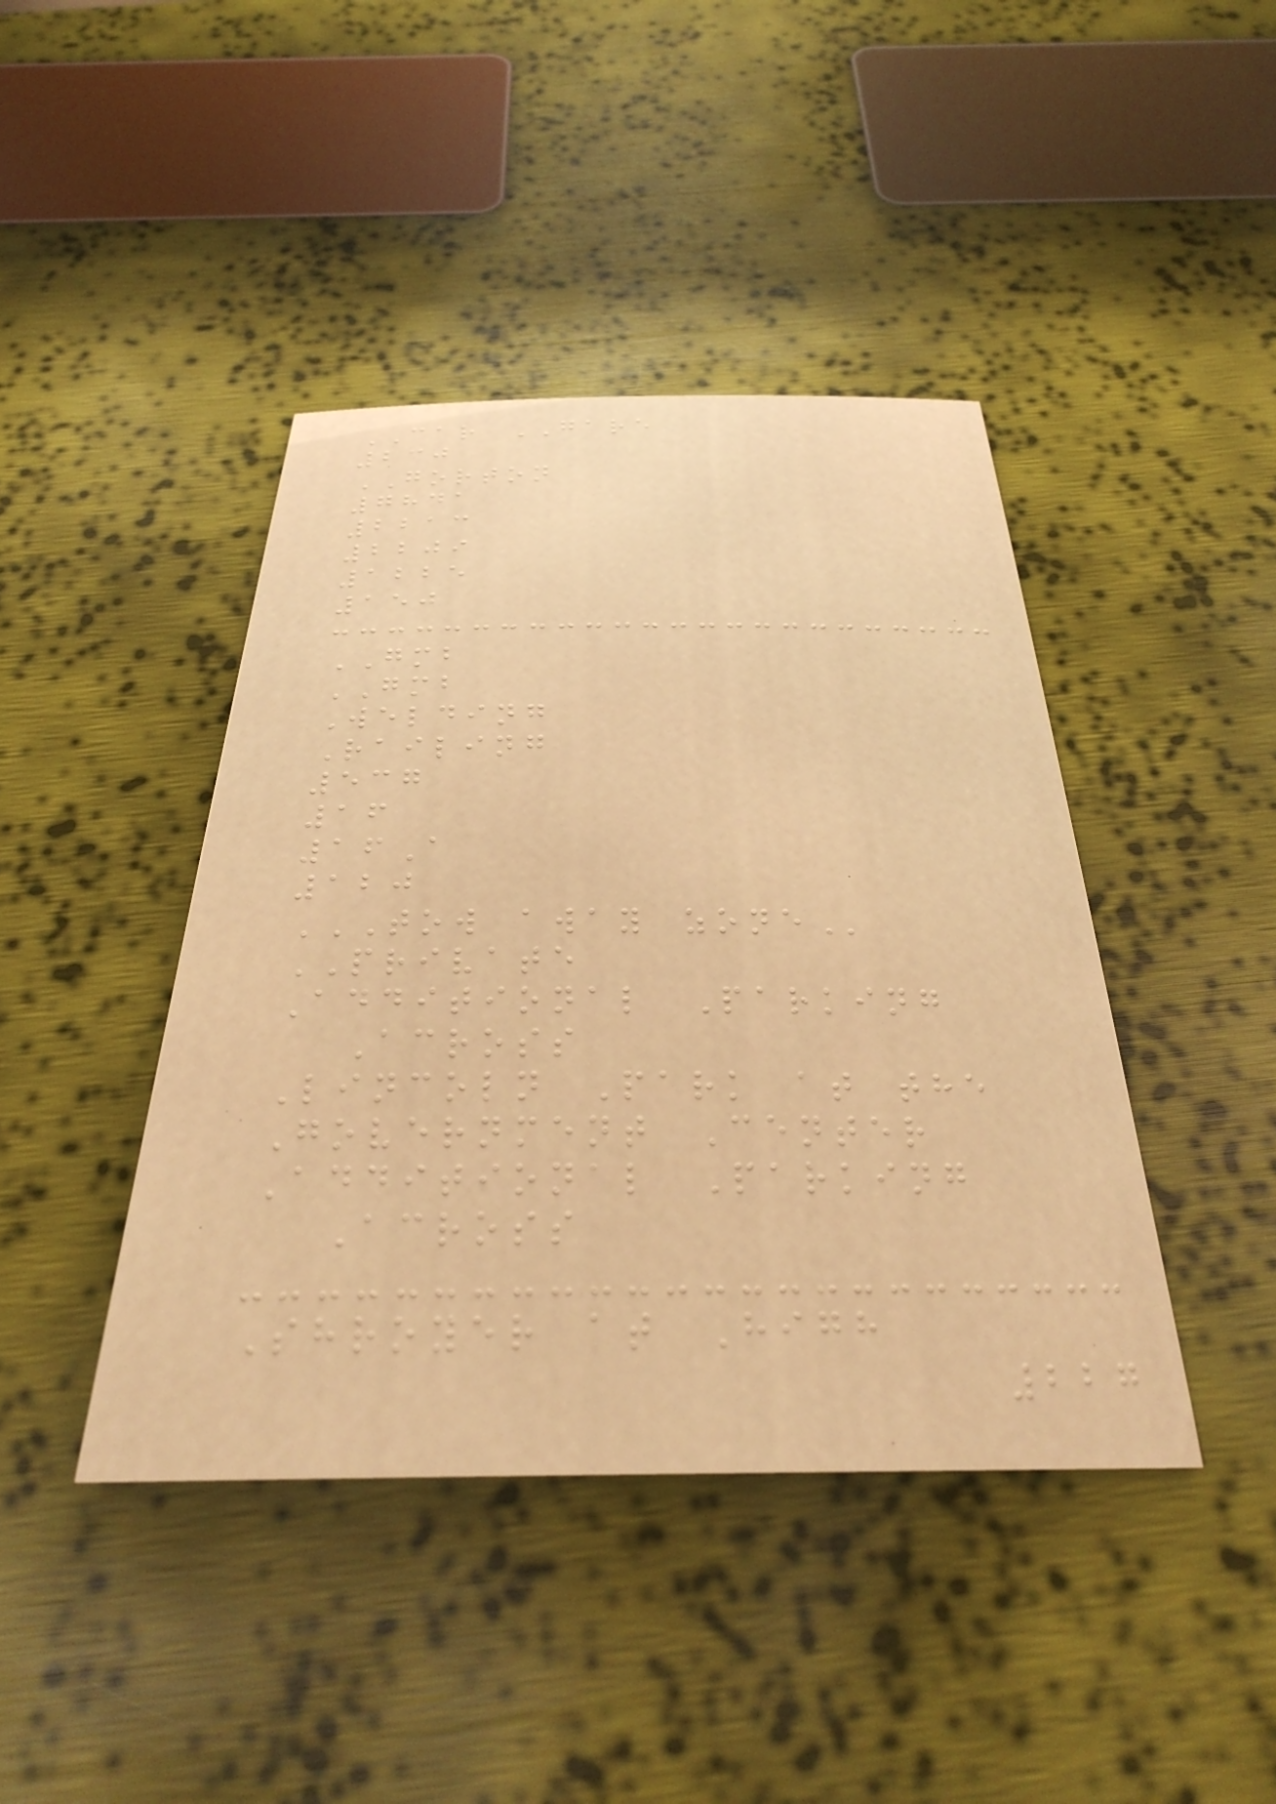CAR GARE
230
GORTON
7841
2213
2209
1225
150
GMB
GMB
Welding
Railing
537
16
16A
120
TOW AWAY ZONE
PRIVATE
Additional Parking
Across
Lincoln Park at the
Government Center
Additional Parking
Across
Shroyer at High
227
